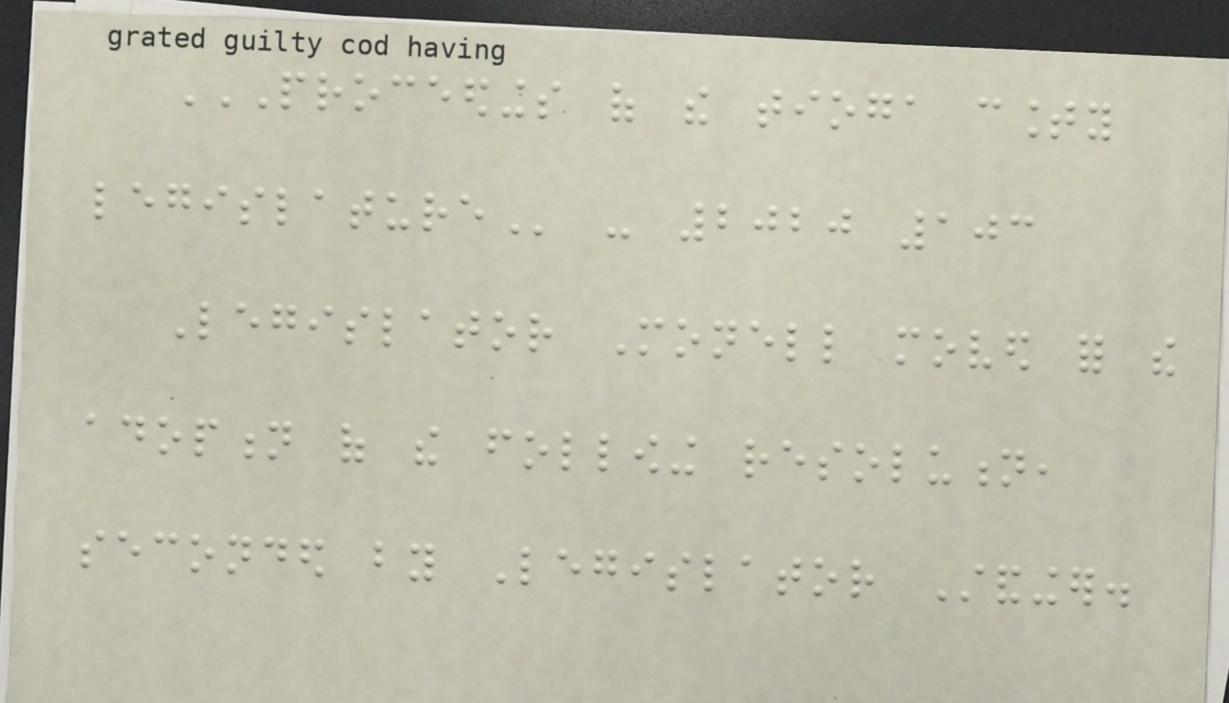PROCEEDINGS OF THE TIOGA COUNTY
LEGISLATURE - 2020 103
Legislator Monell moved for the
adoption of the following resolution,
seconded by Legislator Standinger.
